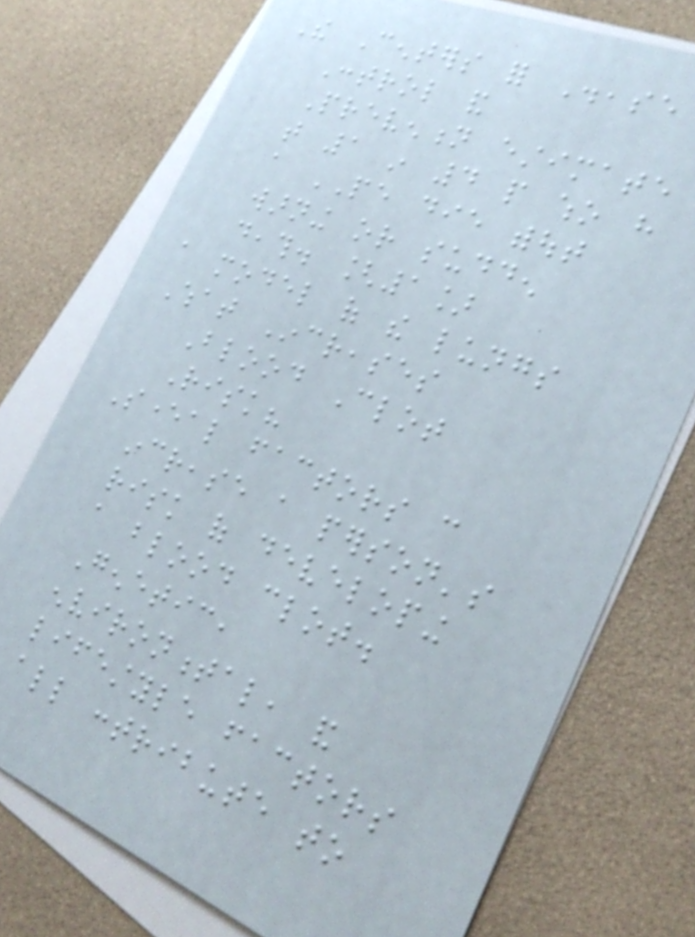The Centers for Disease
Control and
Prevention estimate
that 1 in 4 people who have
a PE die without
warning or sudden
death. [1]
a model of the lungs
What Increases
Blood Clot
Risk?
Several factors can
increase a person's
risk of developing
a blood clot.
Genetic,
environmental, and
lifestyle factors
all contribute to
